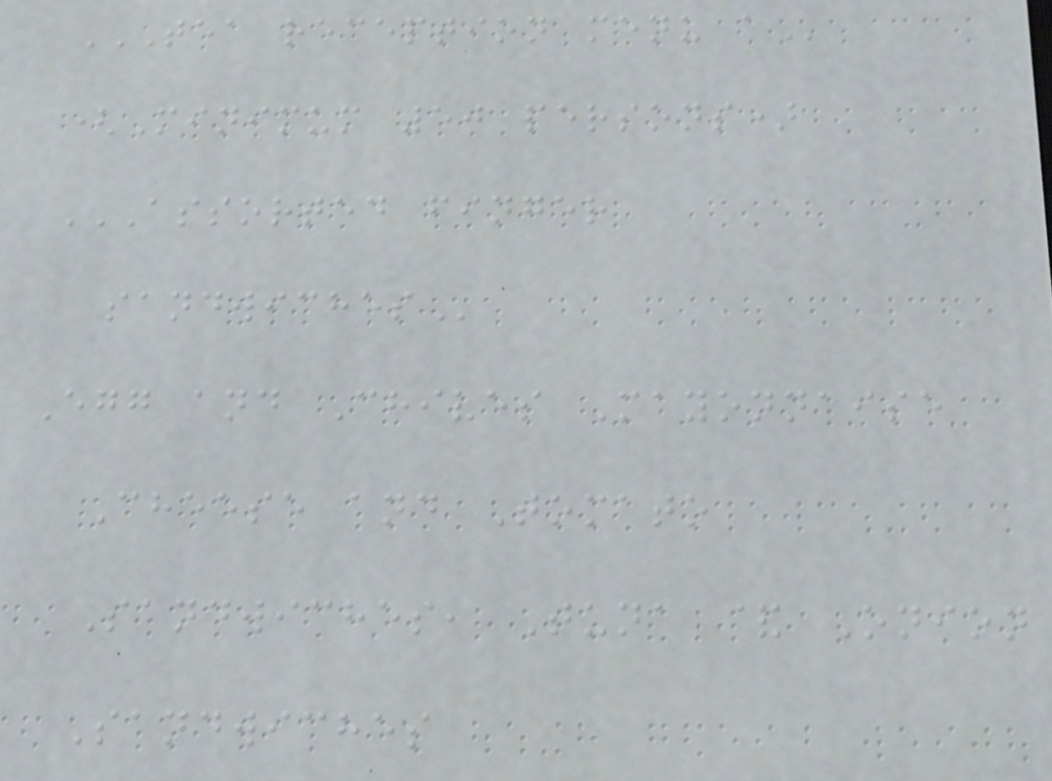TEA RECEPTION MENU A
(Minimum 50 persons)
ASSORTED FINGER
SANDWICHES
Egg and Chives Mayonnaise
Cheese and Tomato
Sandwiches, Tuna & Onion
Sandwiches
